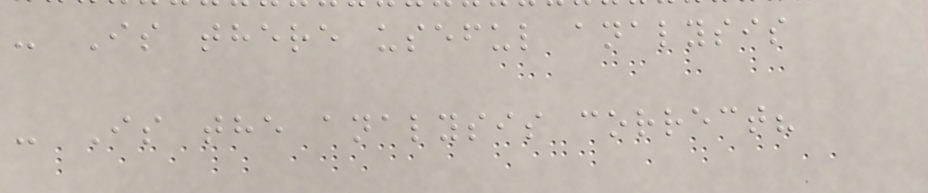- Is there useful analysis
- Is the analysis correct?
